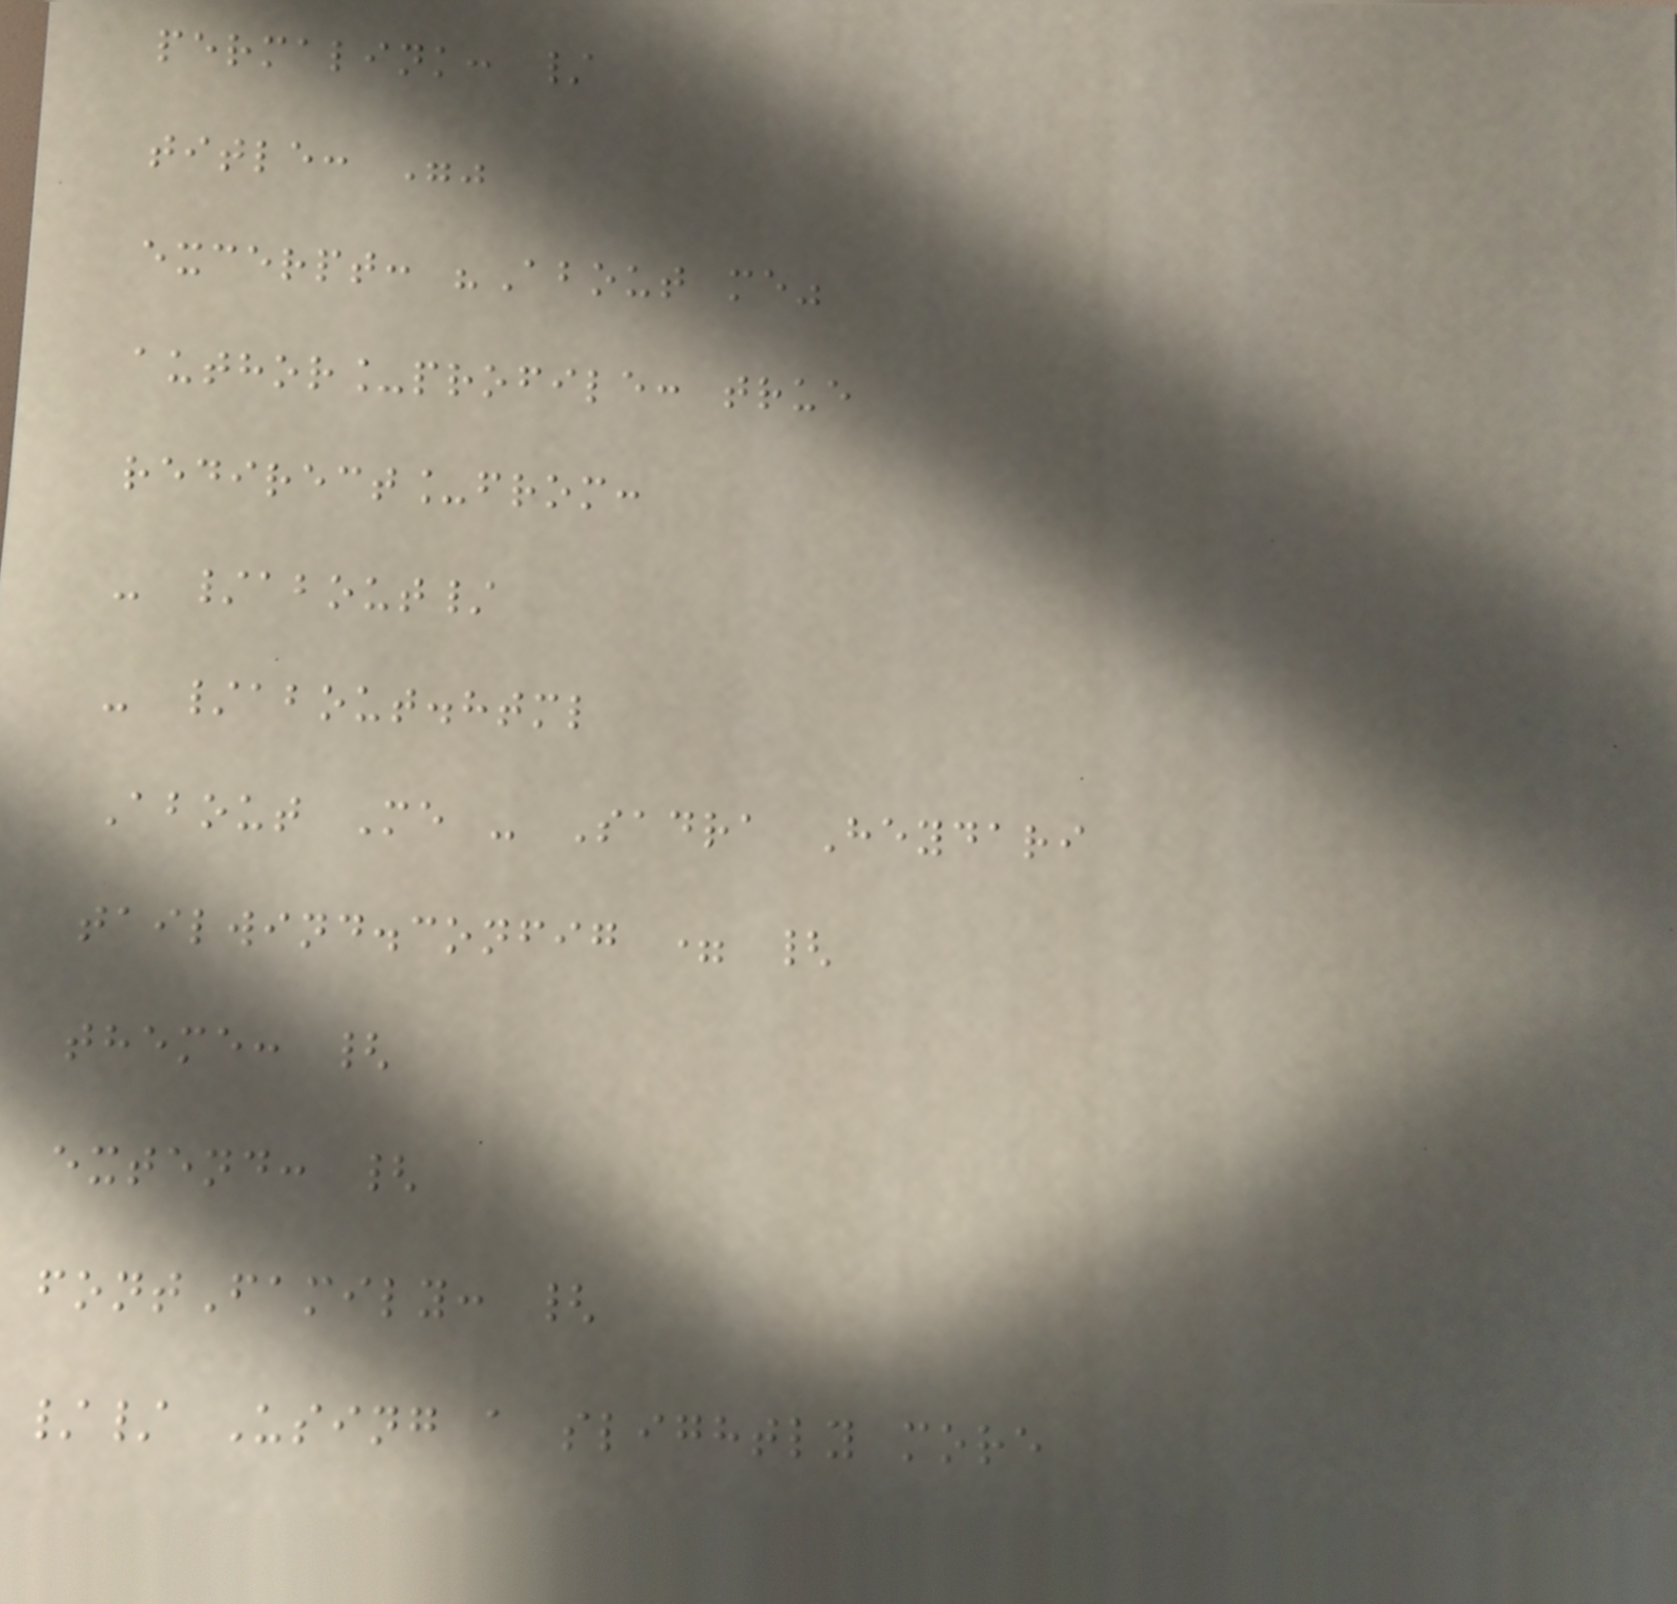permalink: /
title: ""
excerpt: "About me"
author_profile: true
redirect_from:
- /about/
- /about.html
About Me - Sadra Heydari
tailwind.config = {
theme: {
extend: {
fontFamily: {
// Using a slightly more
